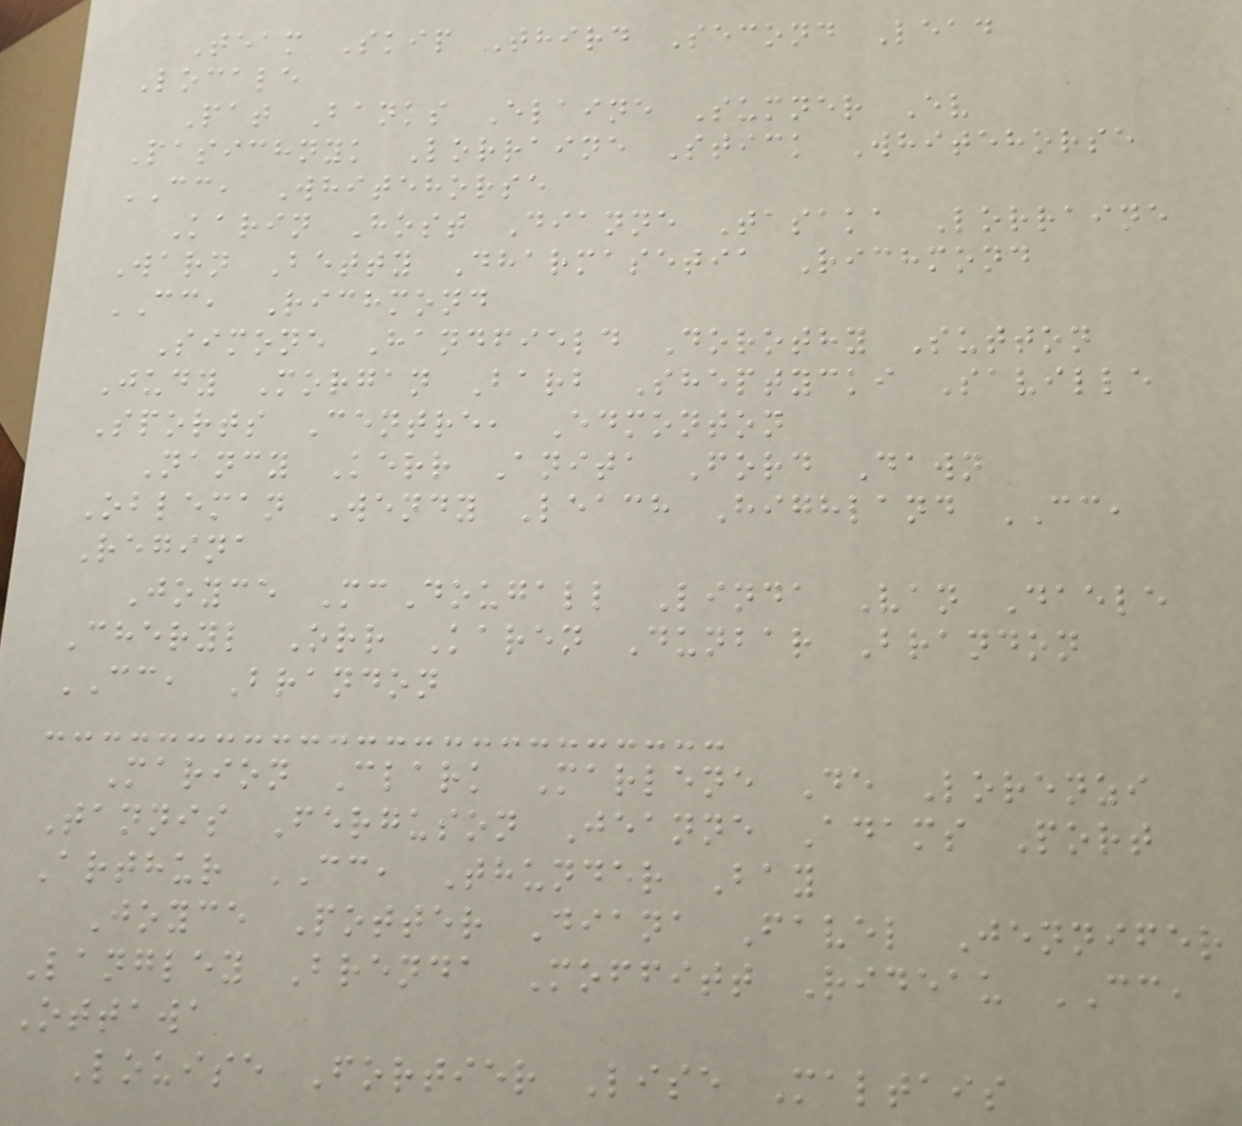Team Skip Third Second Lead
Locale
Pat Banks Elaine Sumner Ev
Pasichnyk Lorraine Stick Whitehorse
CC, Whitehorse
Karin Host Dianne Tasaka Lorraine
Warn Betty Dharmasetia Richmond
CC, Richmond
Simone Handfield Dorothy Sutton
Judy Morgan Barb Sheptycki Saville
Sports Centre, Edmonton
Nancy Kerr Anita Ford Dawn
Obleman Wendy Leach Highland CC,
Regina
Joyce McDougall Linda Van Daele
Cheryl Orr Karen Dunbar Brandon
CC, Brandon
Marion Clark Marlene De Lorenzi
Tannis Ferguson Jeanne Adams Port
Arthur CC, Thunder Bay
Joyce Potter Diana Favel Jennifer
Langley Brenda Moffitt Rideau CC,
Ottawa
Louise Fortier Lise Maltais
